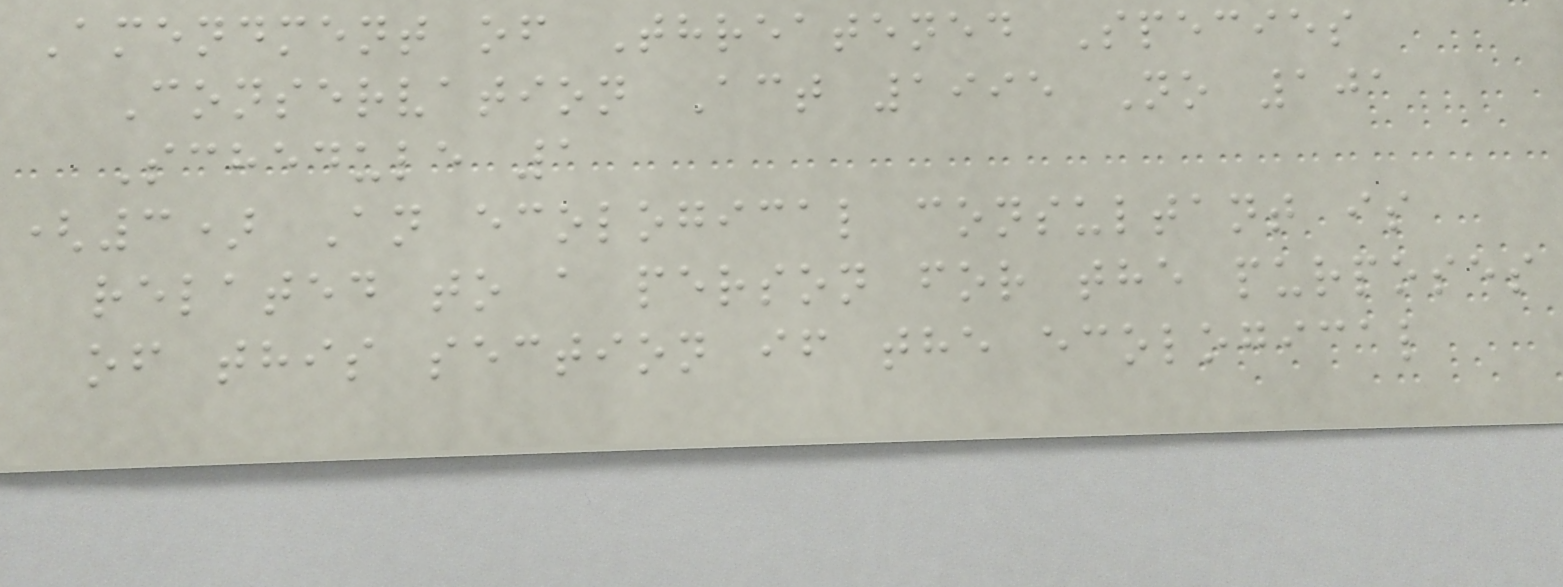Amendment of Threatened Species
Conservation Act 1995 No 101
Schedule 1
(3) An ecological consultant is
related to a person for the purposes
of this section if the ecological
